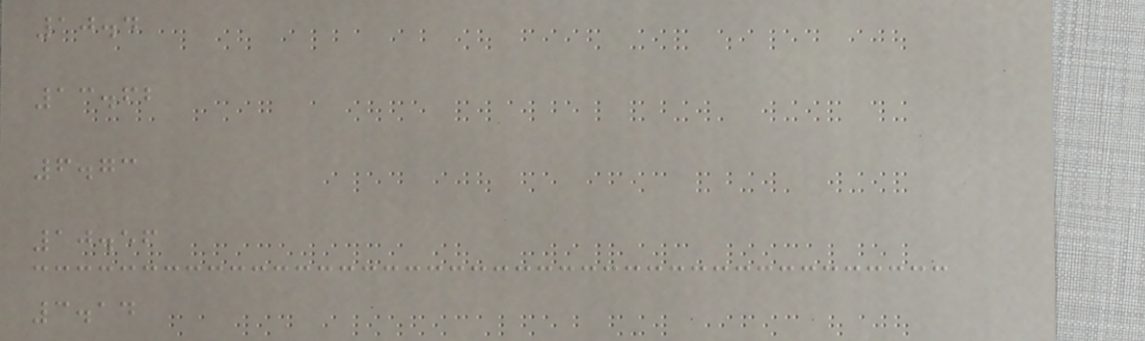10.4
13.62
6.73
10.56
3.14
